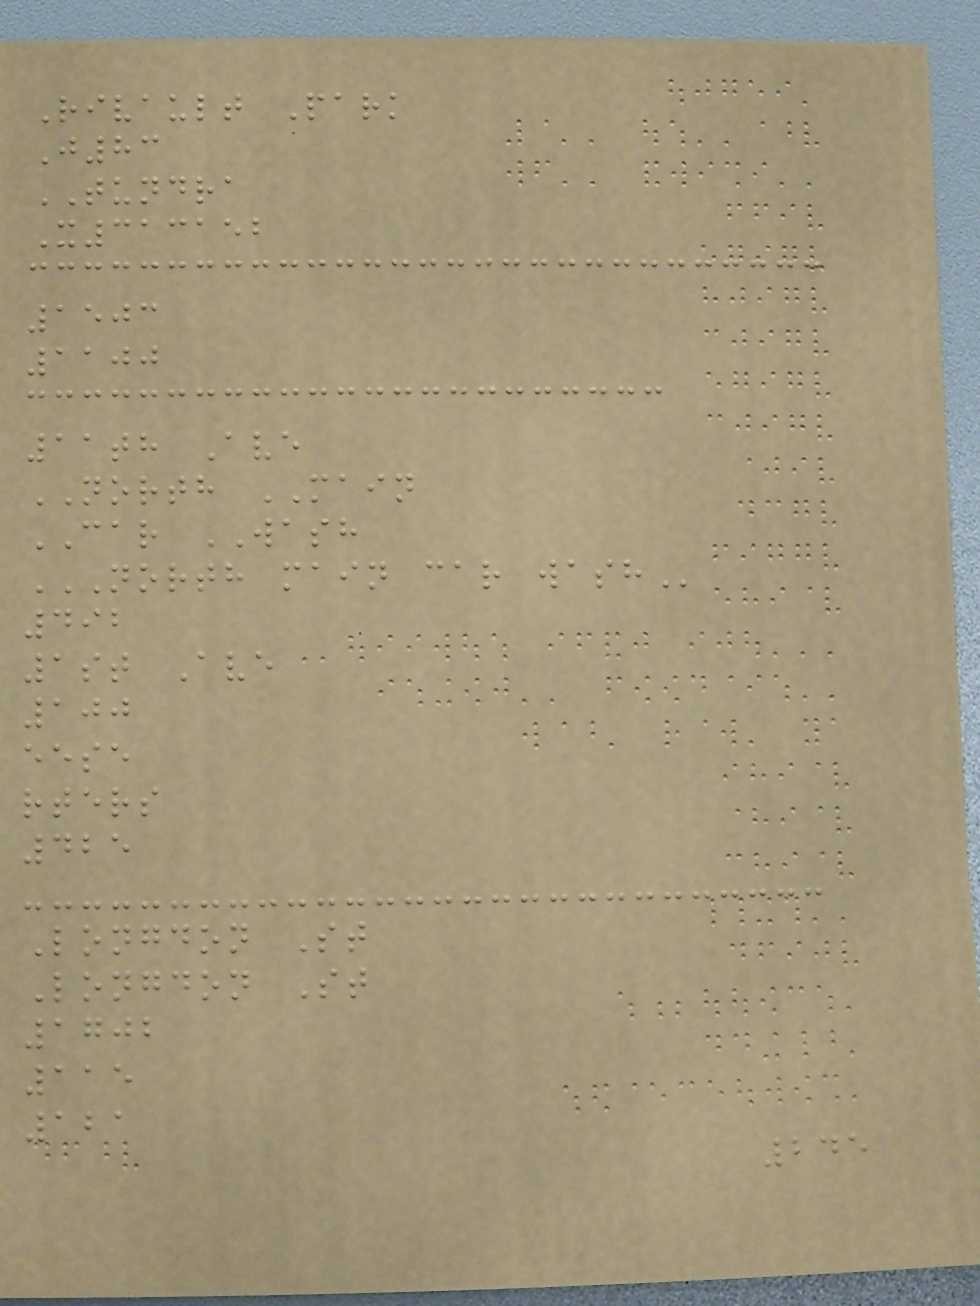Rivault Park
J83
TUNDRA
X313152
1503
1100
11th Ave
NORTH MAIN
CAR WASH
NORTH MAIN CAR WASH
492
1st Ave
100
eese
rters
425
Longdon St
Longdon St
1702
115
121
245
